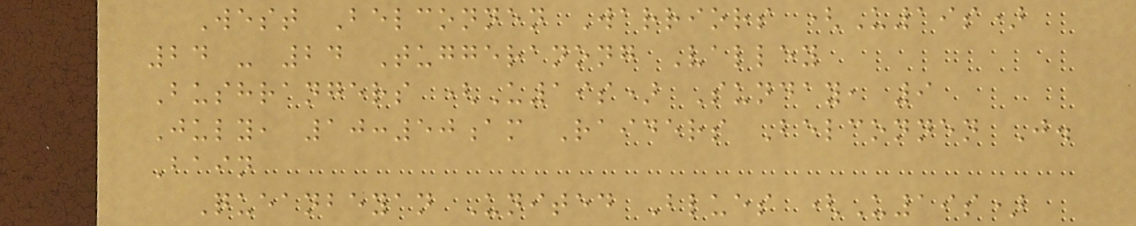West Belconnen Warriors (U19s)
24 - 24 Tuggeranong Valley
Bushrangers (U19s) Sunday, 9
July, 10:50am Raiders Belconnen J.
Bain
Queanbeyan United Blues (U19s)
